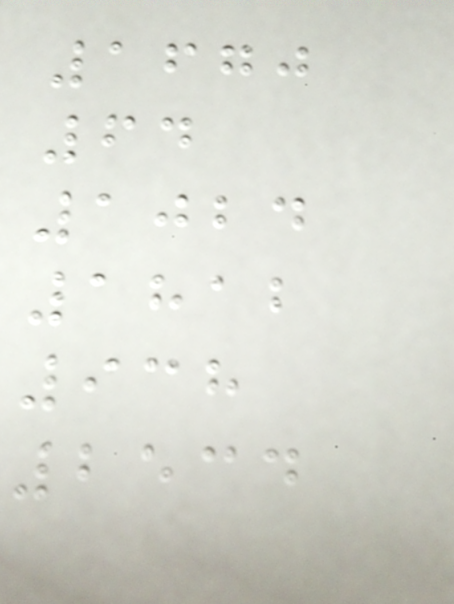1670
64
1024
1812
938
2534
